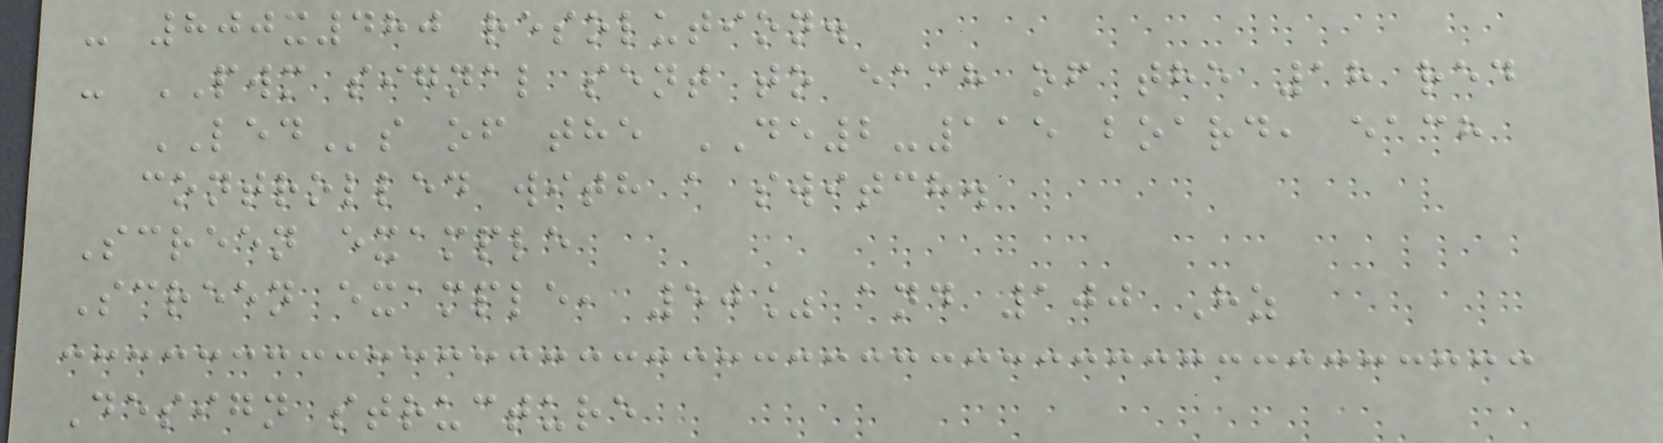- 800x480 resolution.
- PWM signal sent to each of the 18 red
LEDs of the DE2-115 board, each
controlled with a switch.
Screen example
Screen example, 50% and 100 Hz
Design structure
